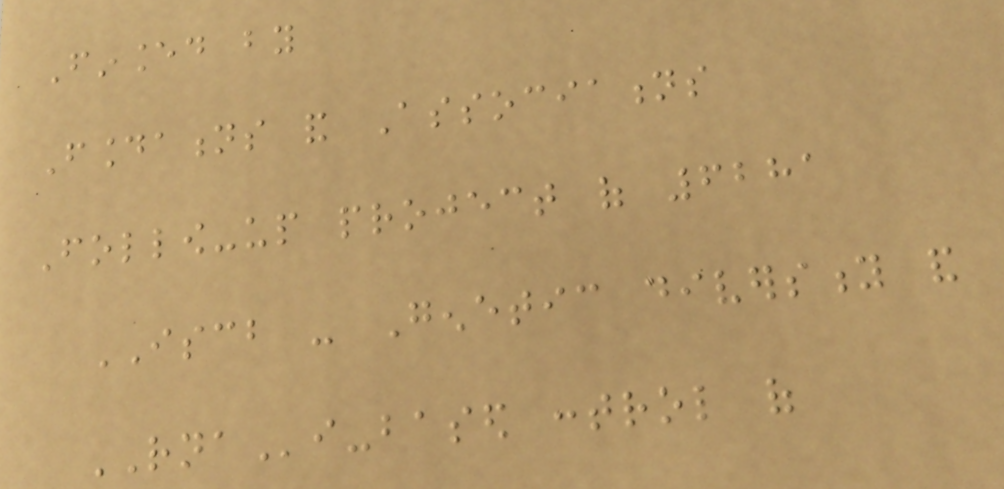Financed by
Foundations and Associations
Follow-up project of 6281
ISCB - Genetic diversity and
RNAi-based control of
